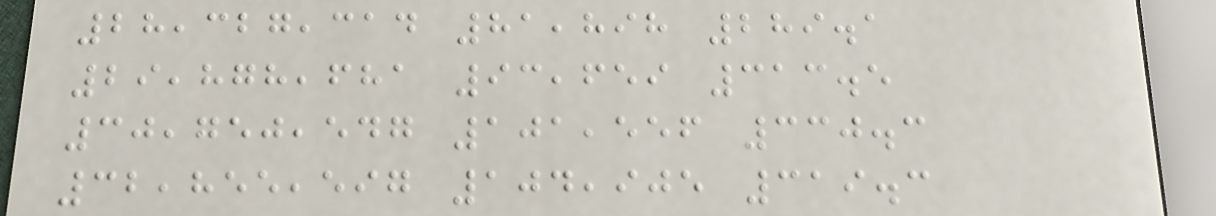28,327,314 81,898 289.1
29,878,681 93,659 313.5
30,750,547 101,556 330.3
32,855,597 104,905 319.3
